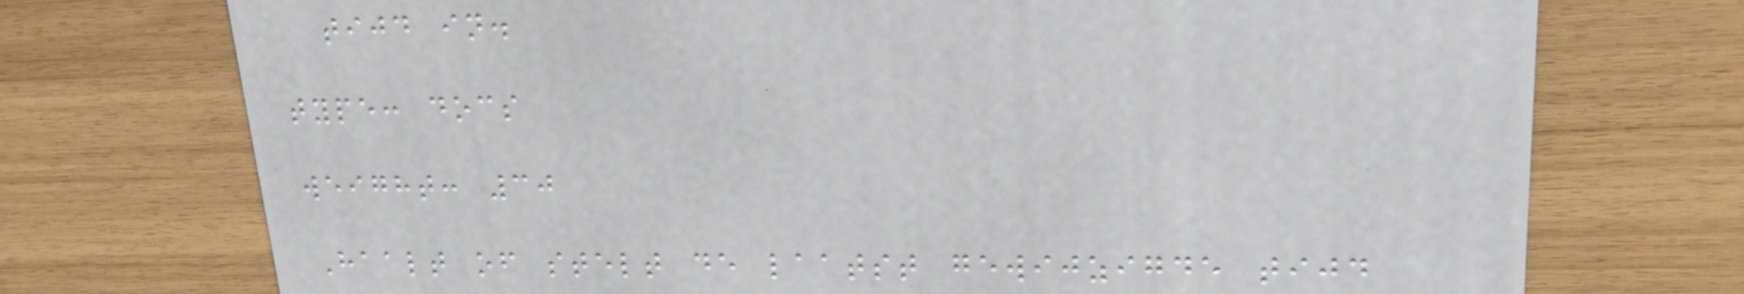tijd in.
type: docs
weight: 30
Haalt of stelt de laatst gewijzigde tijd
